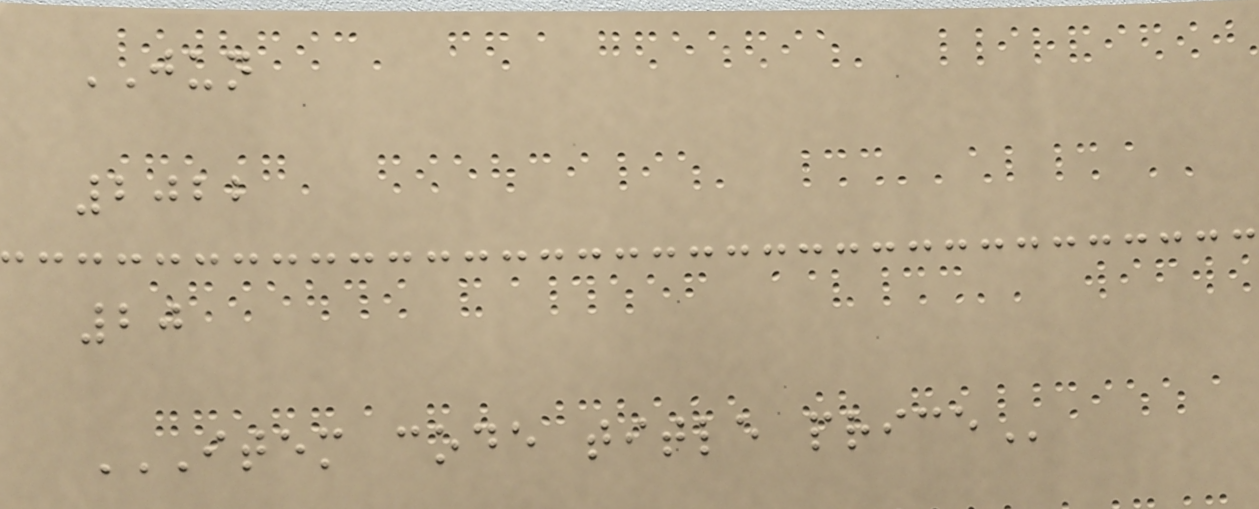JUN
2022
20
ITEM CODE TITLE PRICE
